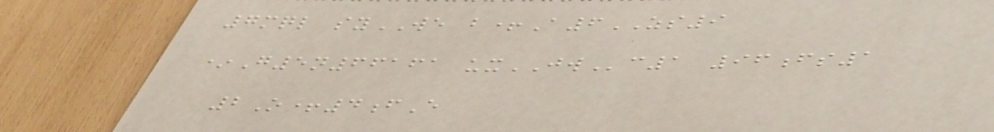7mql syWE b+A6ZS9
*G5n66161 uxJWc1 96fs1
2O+4fE
